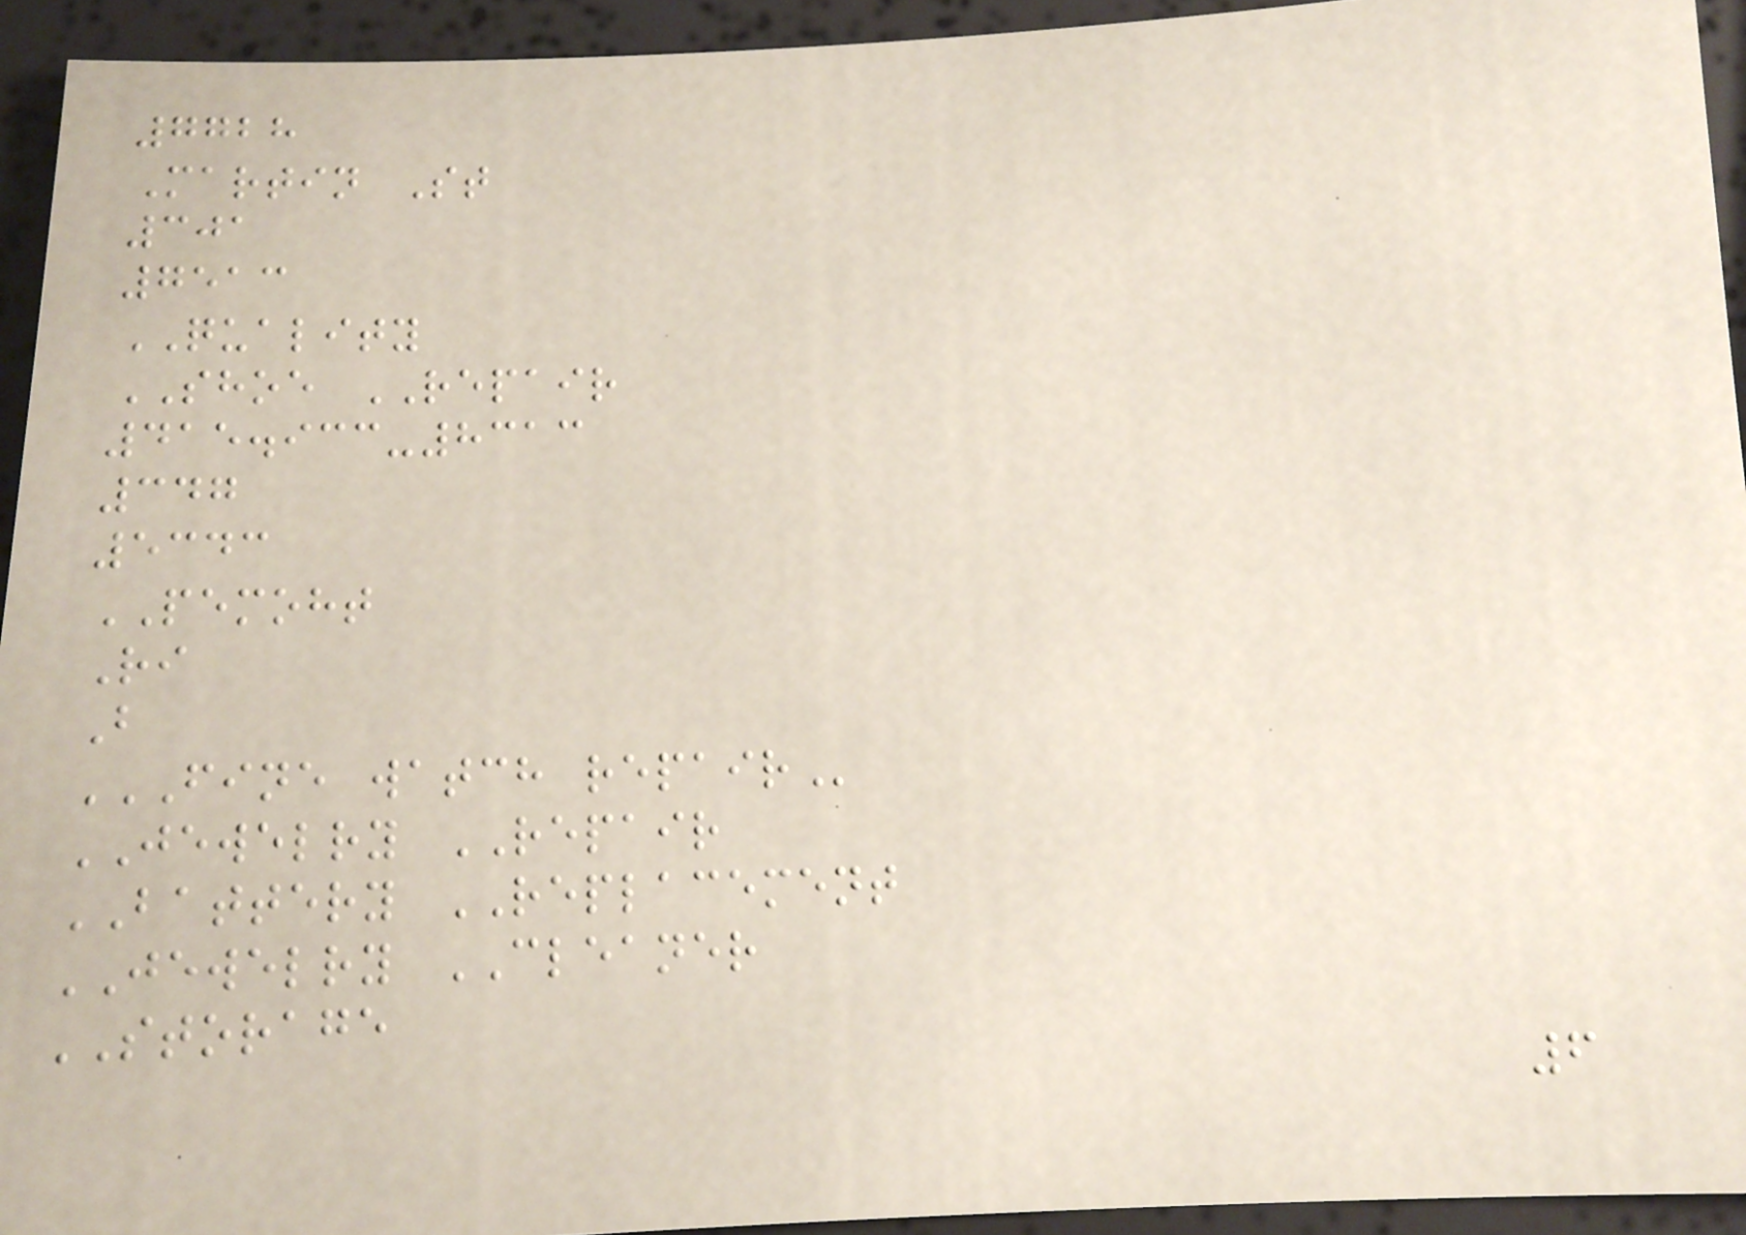7728
Martin St
301
7513
QUALITY
SHOE REPAIR
415.933-8313
347
5343
PEMOHT
Ri
B
FINE WATCH REPAIR
JEWELRY REPAIR
BATTERY REPLACEMENT
JEWELRY CLEANER
STORAGE
6
